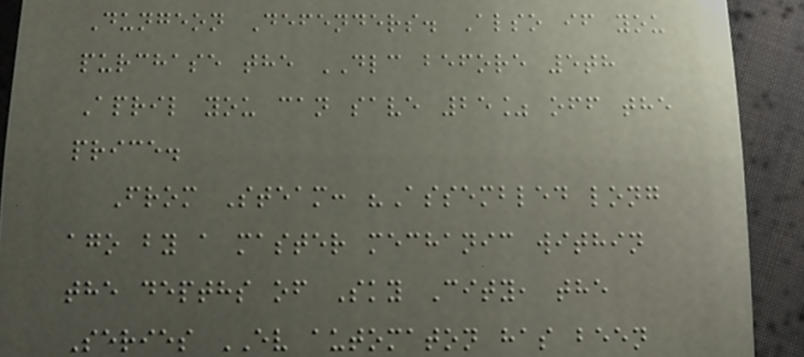Dungeon Defenders. Also if you
purchase the DLC before 5th
April you can save 25% off the
price.
From Steam: "Assembled long
ago by a master mechanic within
the depths of Sky City, the
Series EV automaton has been
